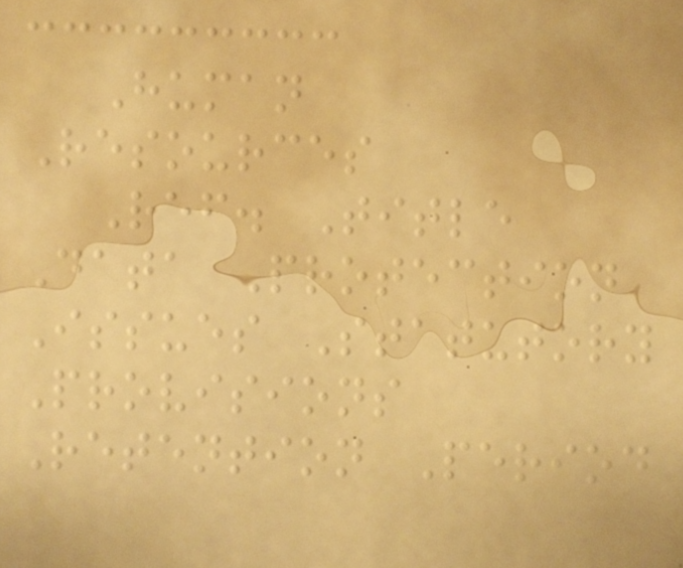Human
Resources
Ref. Title
Data Protection
Issues Statutory
Provisions
Retention Period
